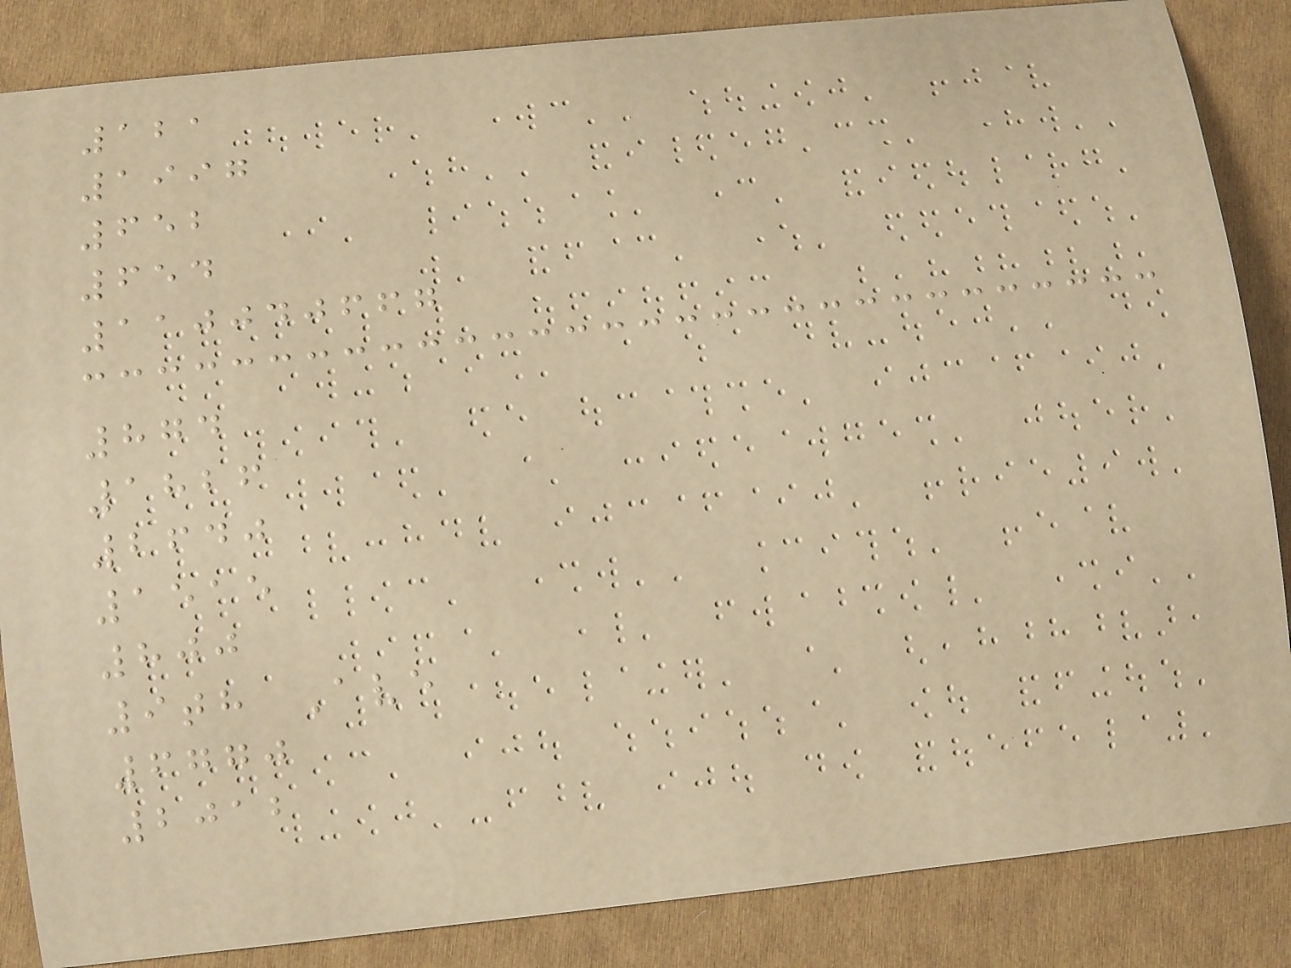121
1997
652
654
110040667
874
1826
2640
1515
800
9th Ave
6770
2012
